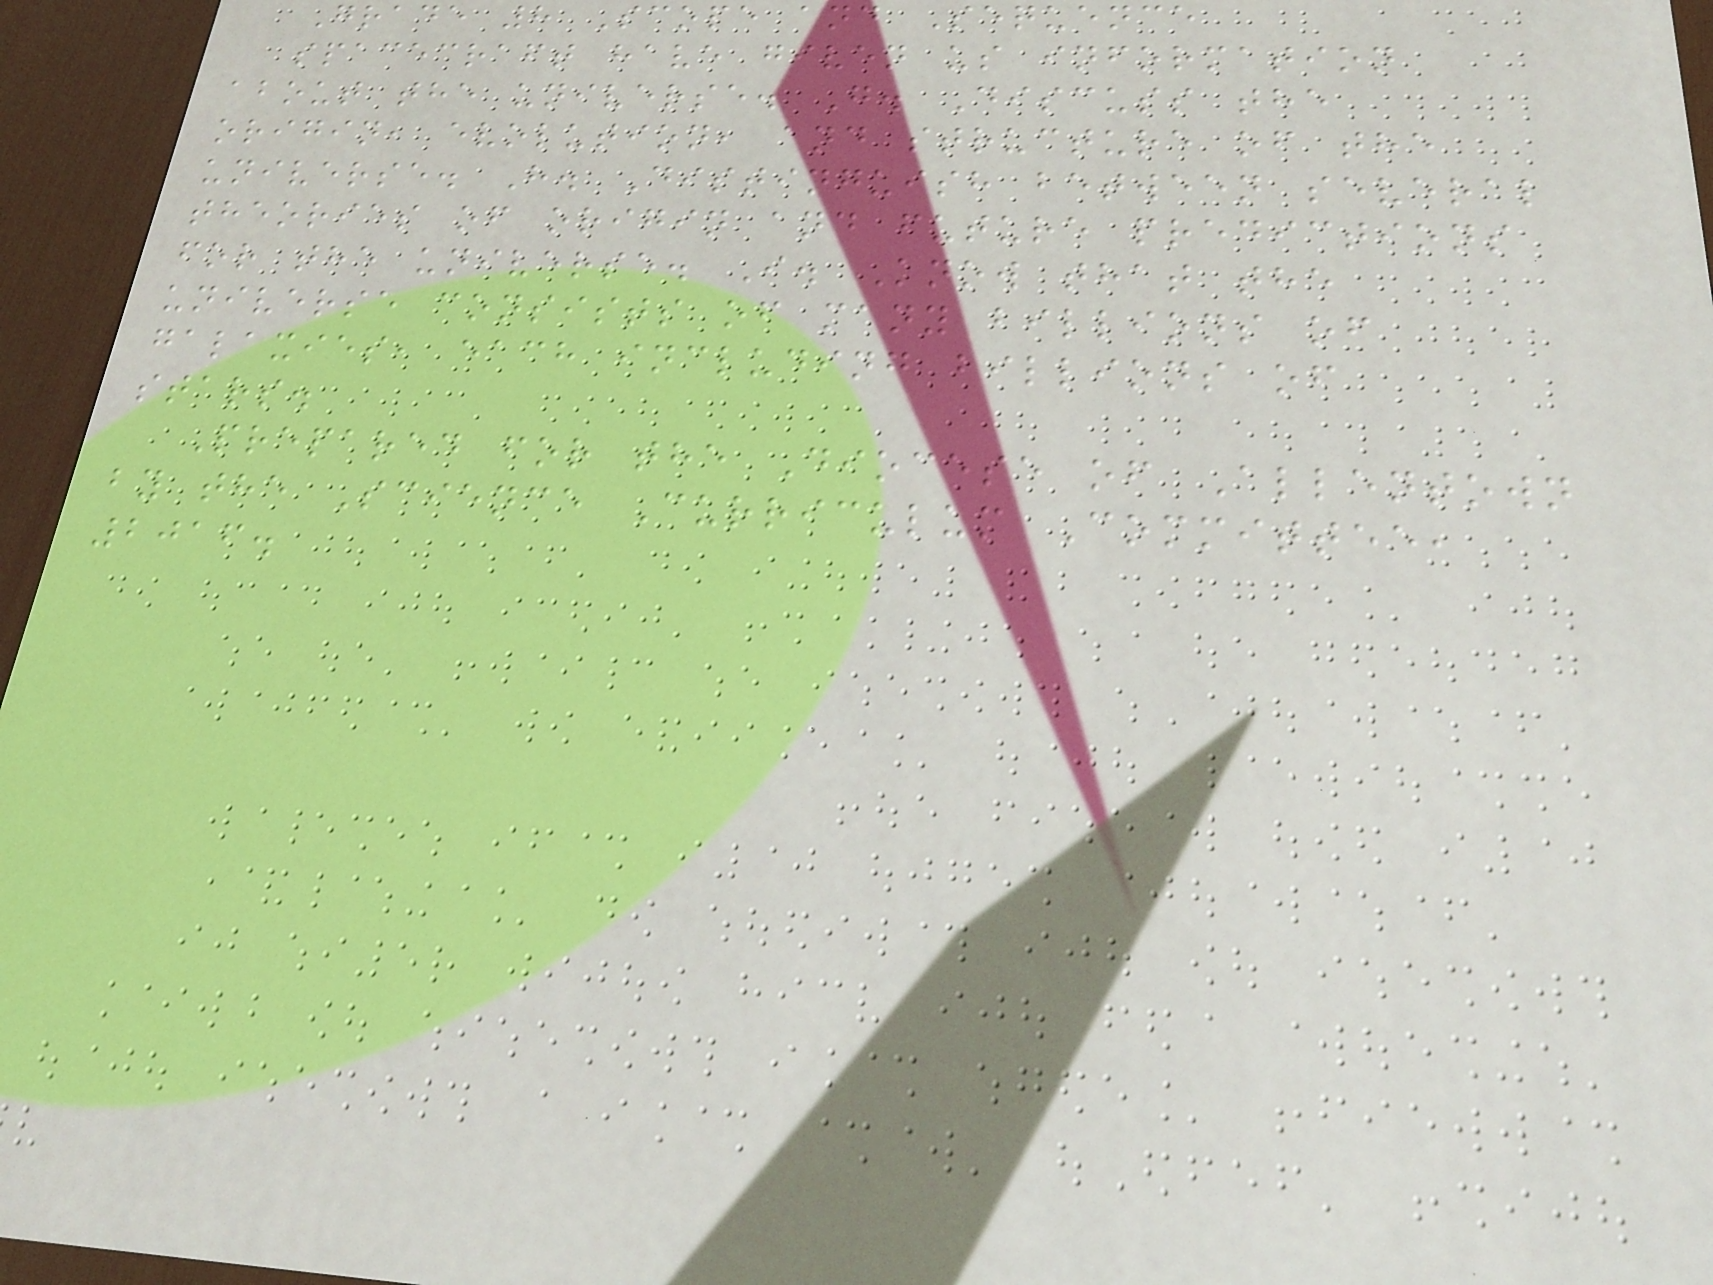Grade 8 Scope and Sequence
spacecraft have given us information
about the universe. G. Discuss the
origin, evolution, and structure of the
universe. H. Distinguish between several
theories of origin and future predictions
for the universe. I. Know that the
universe consists of many billions of
galaxies, each including billions of
stars.
Prepared for the Diocese of Allentown
by the Science Curriculum Committee,
2016.
